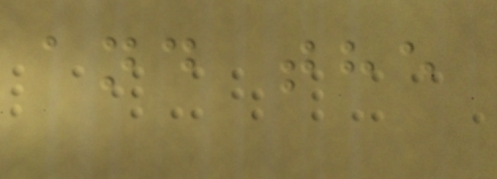and the
